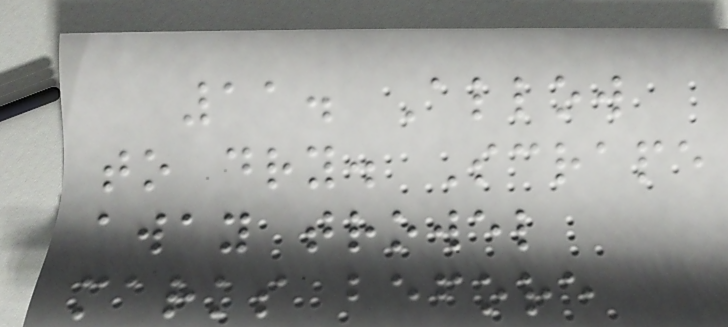11. Allow
to dry. Scrape
away trowel
marks before
